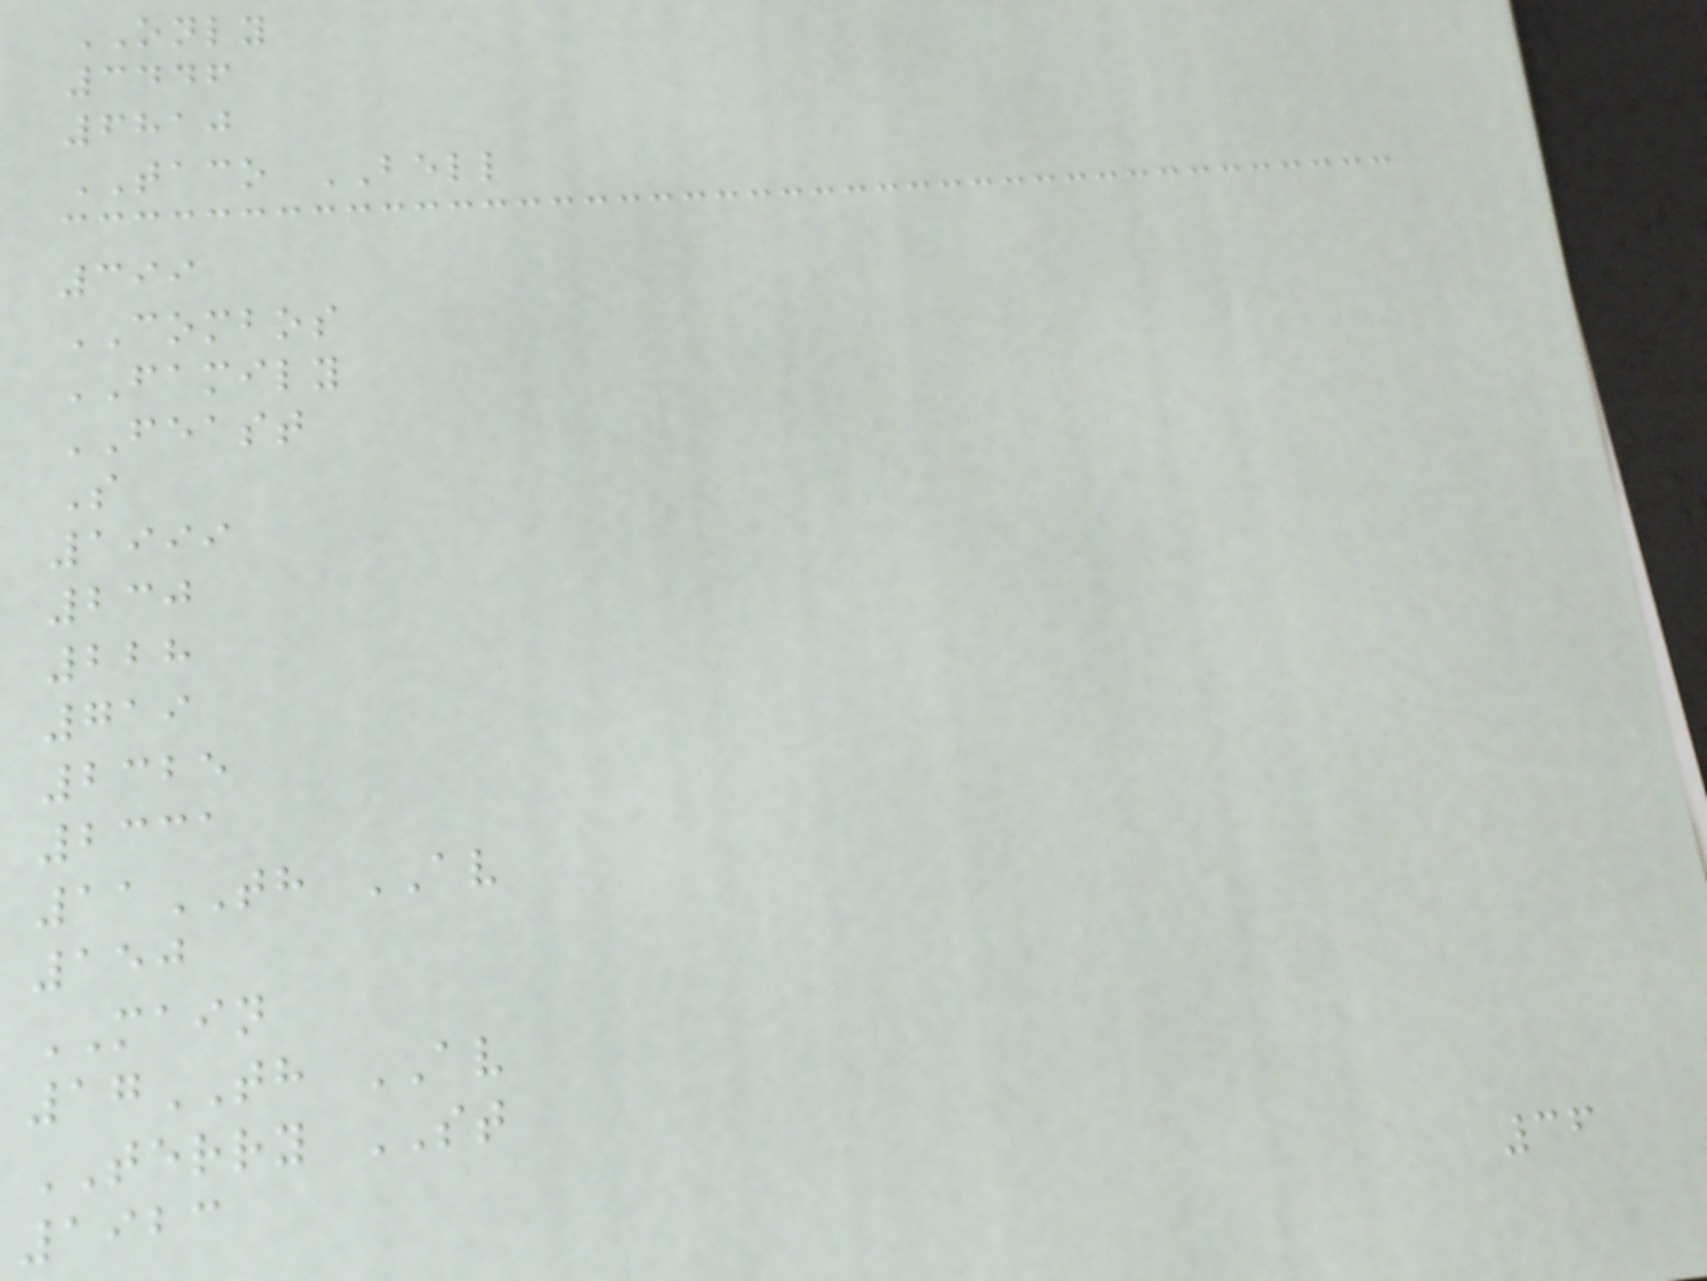ONLY
3446
6810
TACO BELL
399
COMBOS
FAMILY
FEAST
S
1999
230
228
719
2325
2331
11TH AV
150
MAIN
17TH AV
TERRY ST
1923
36
